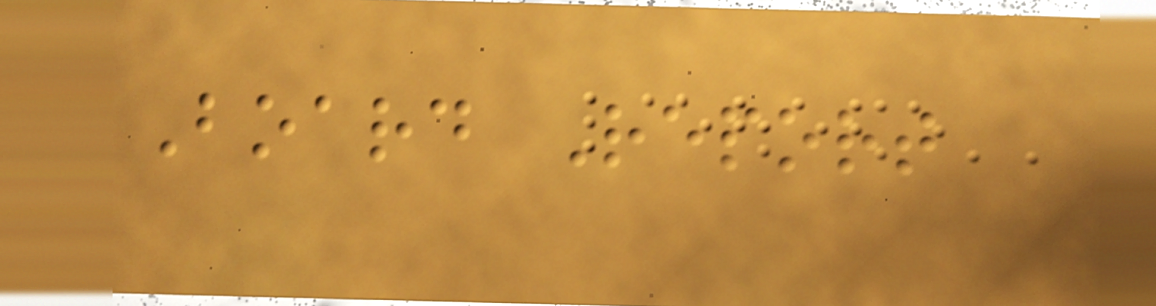Board Report
